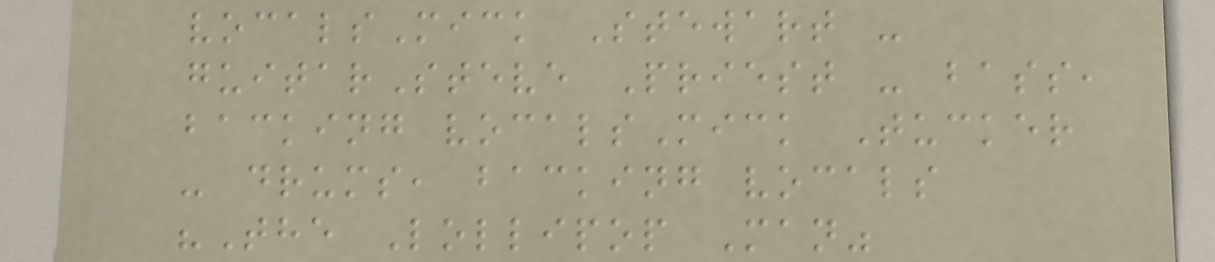vocalsMick Stewart -
guitarSteve Priest - bass,
backing vocalsMick Tucker
- drums, backing vocals
"The Lollipop Man"
